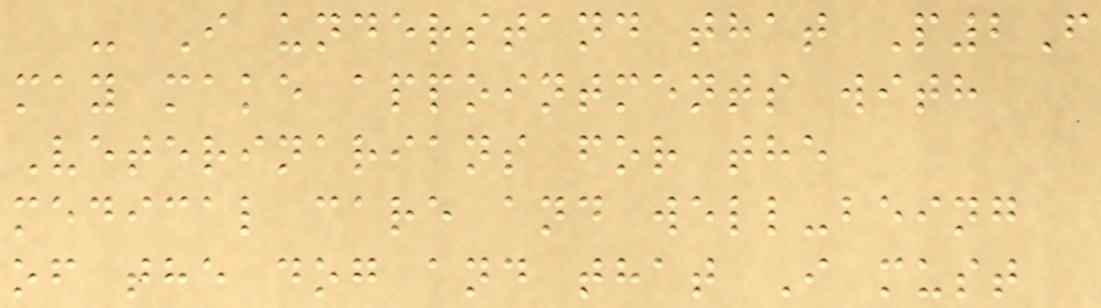- I understand that P2F
may make appointments with
Veterinarians for the
medical care and well-being
of the dog and that I must
